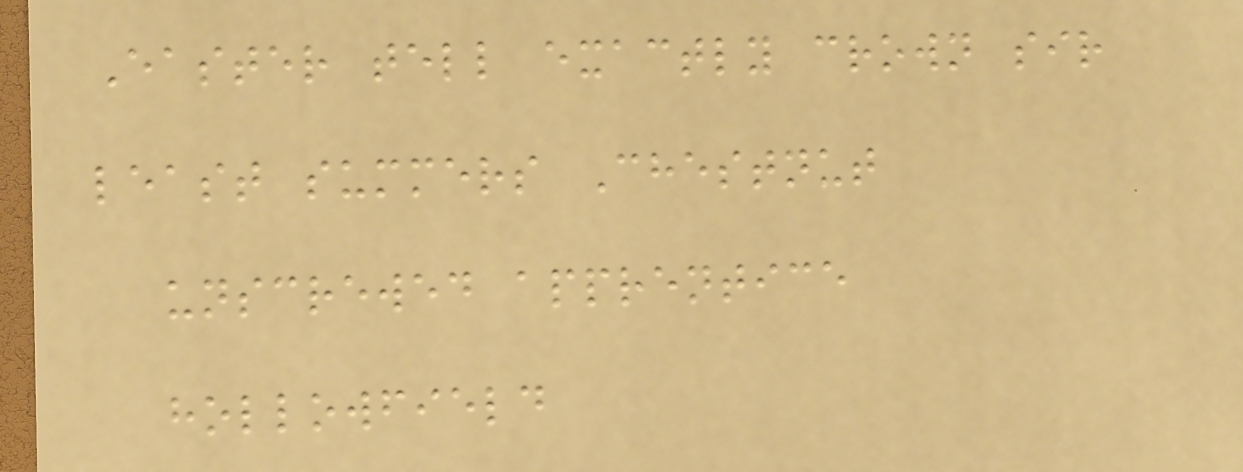Easter tell exactly crown sir
least summers Chestnut
unscrewed apprentice
hollowfield
